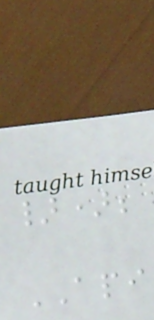});
API
